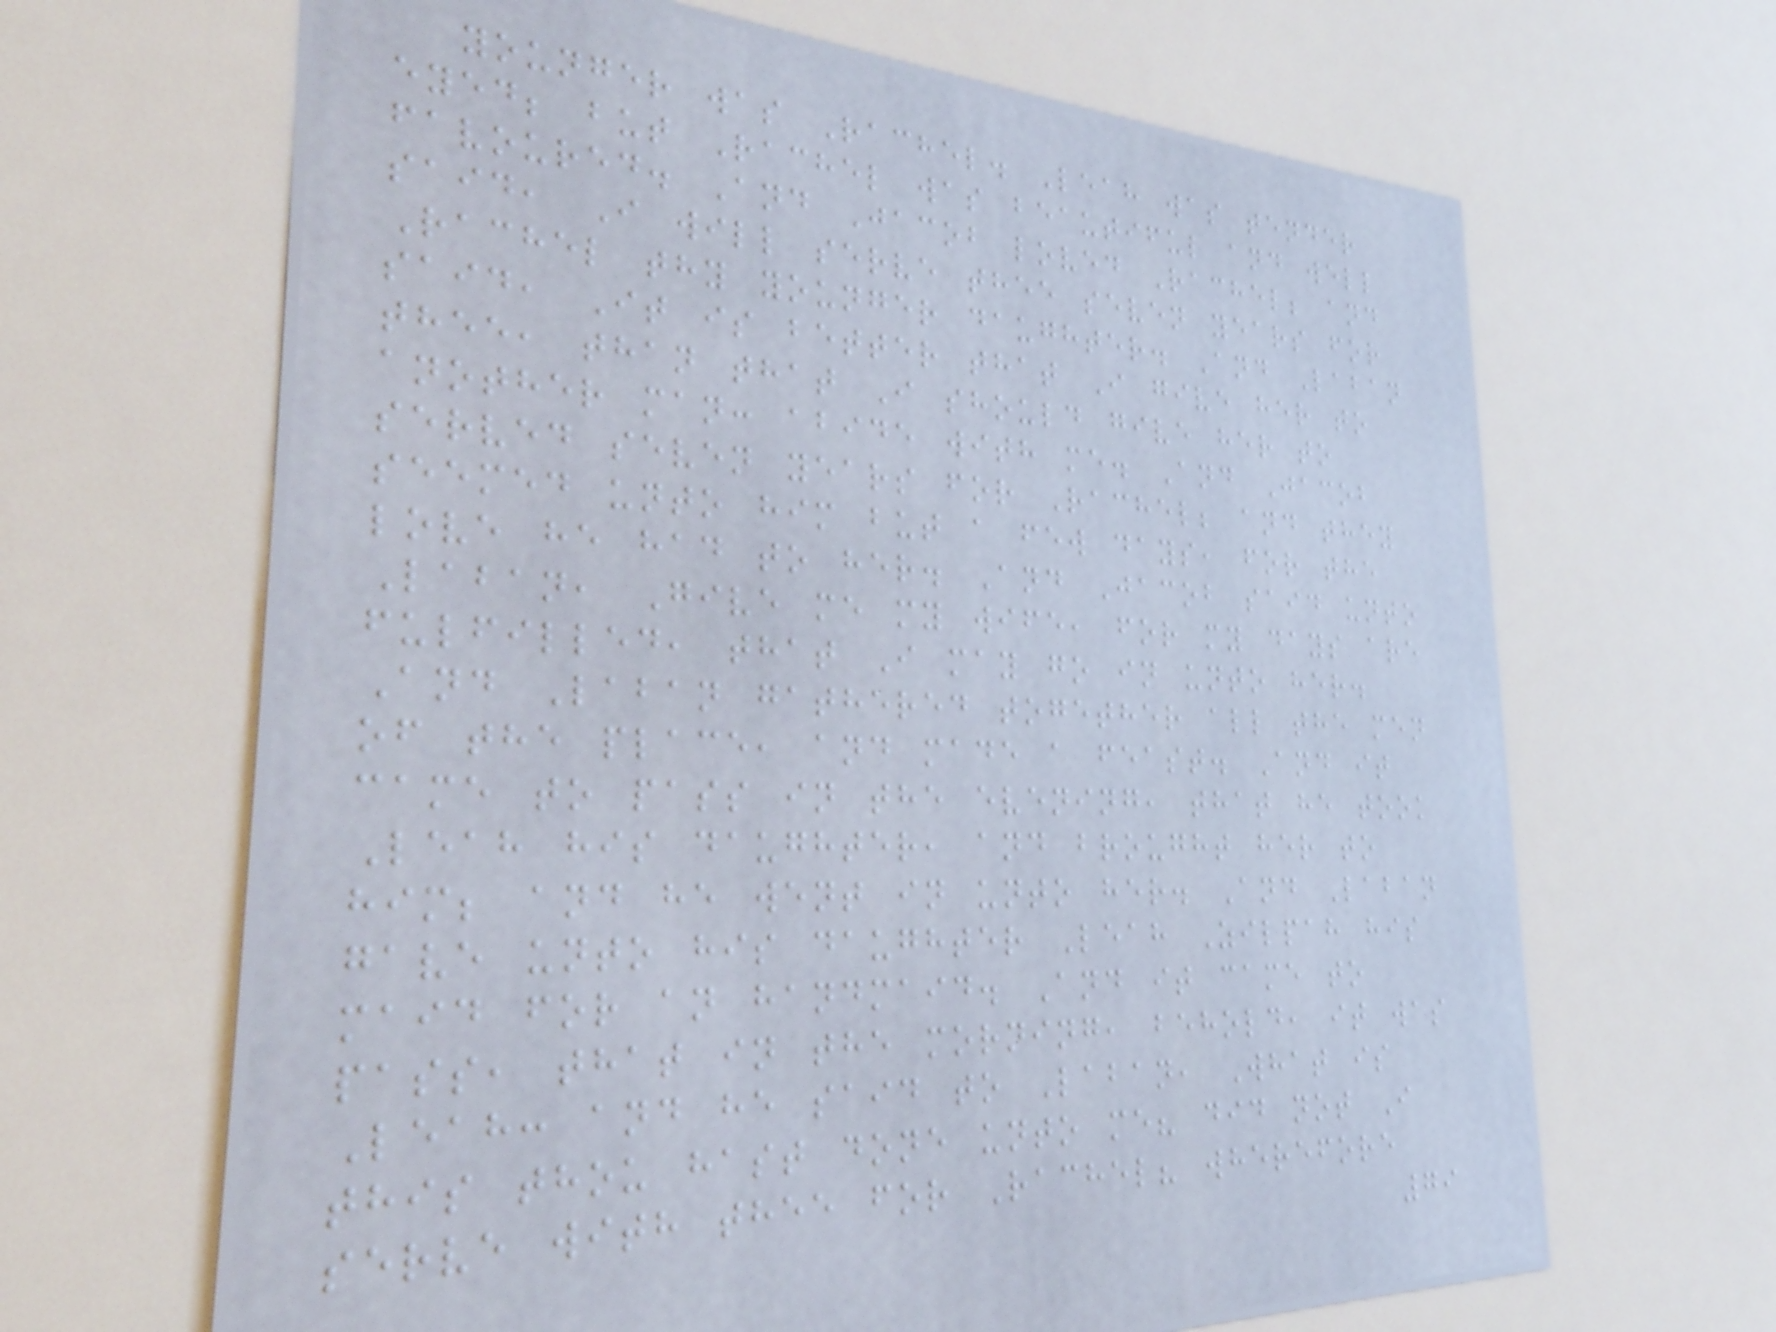younger was Rachel. Leah was tender
eyed; but Rachel was beautiful and well
favoured. And Jacob loved Rachel; and
said, I will serve thee seven years for
Rachel thy younger daughter. And Laban
said, It is better that I give her to
thee, than that I should give her to
another man: abide with me. And Jacob
served seven years for Rachel; and they
seemed unto him but a few days, for the
love he had to her. And Jacob said unto
Laban, Give me my wife, for my days are
fulfilled, that I may go in unto her.
And Laban gathered together all the men
of the place, and made a feast. And it
came to pass in the evening, that he took
Leah his daughter, and brought her to
him; and he went in unto her. And Laban
gave unto his daughter Leah Zilpah his
maid for an handmaid. And it came to
pass, that in the morning, behold, it was
Leah: and he said to Laban, What is
this thou hast done unto me? did not I
serve with thee for Rachel? wherefore
79
